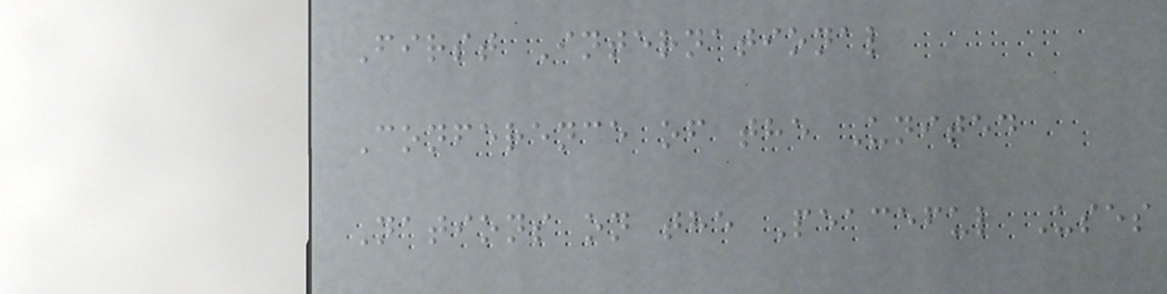First International
Conference of the United
Nations on the Peaceful Uses
